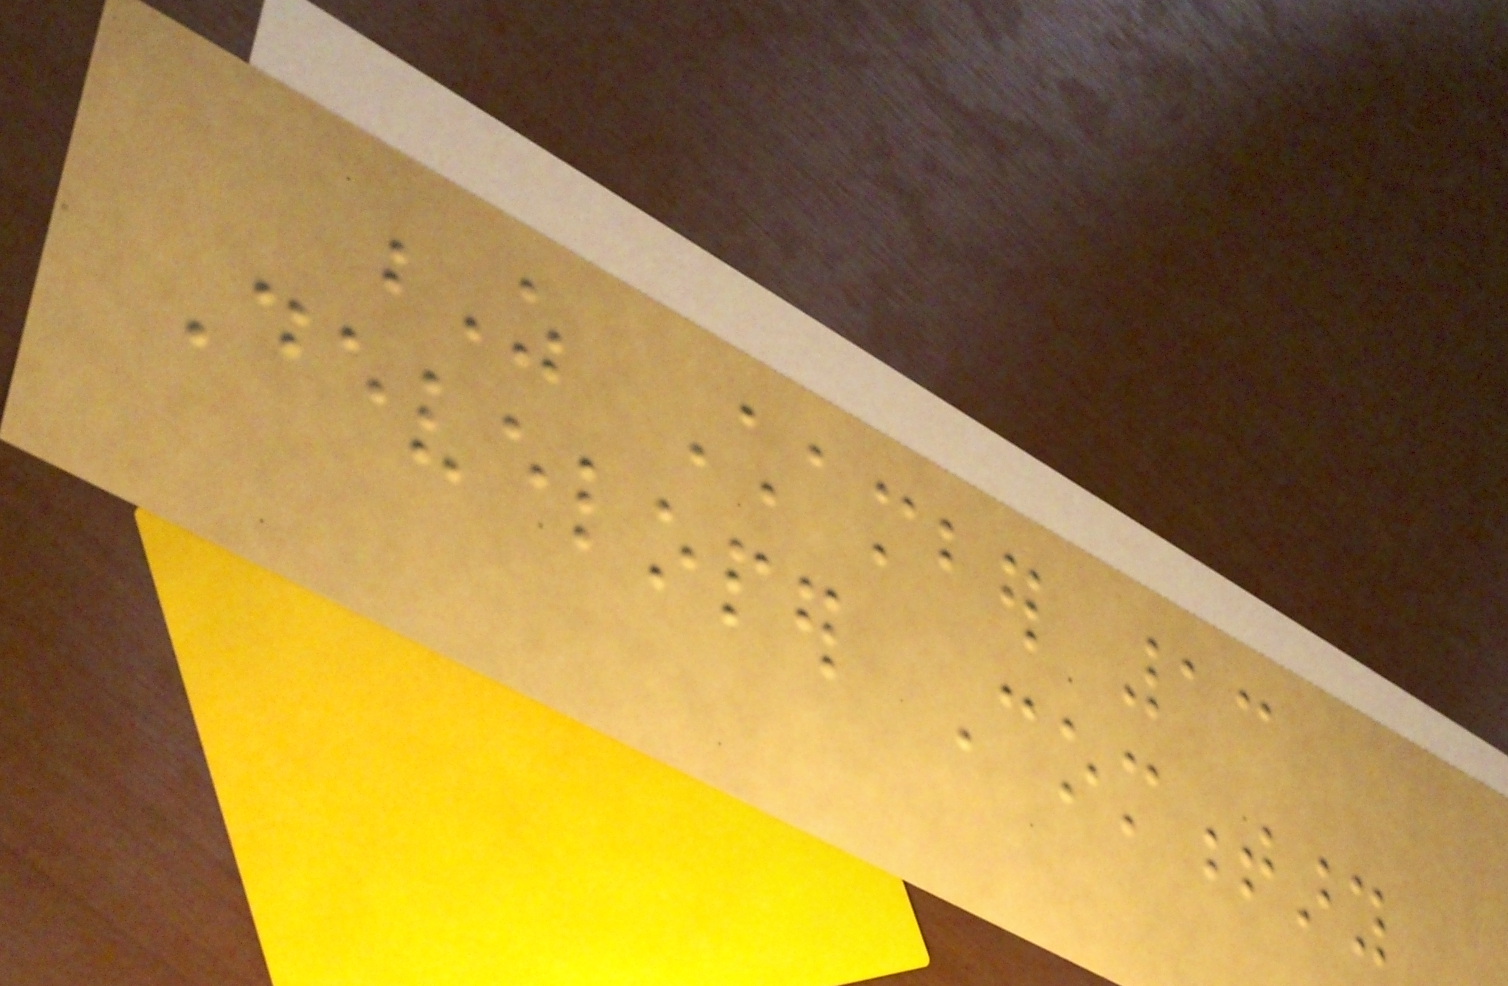Z Chamber 13
Developer Commentary
